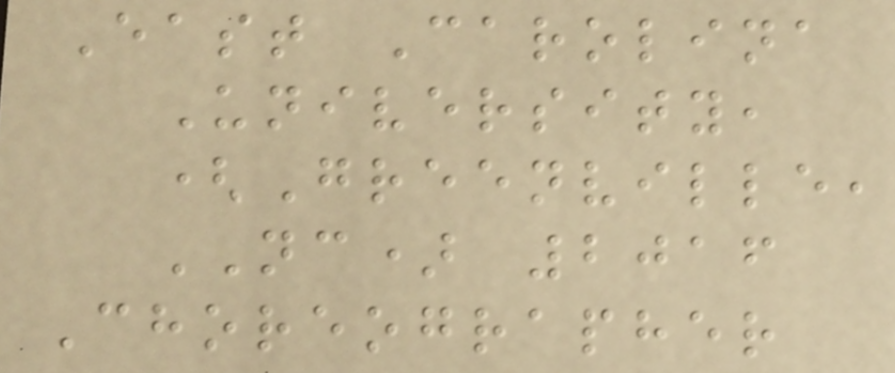East Carolina
University,
(Greenville,
NC) 2016
Choreographer
